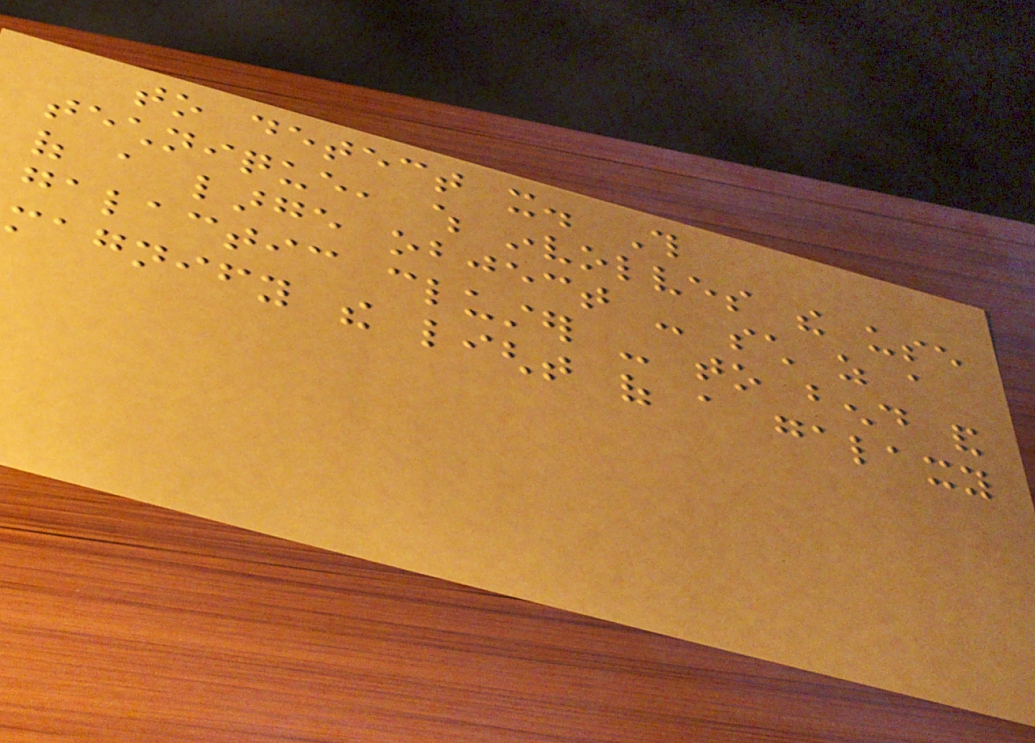to detect it. This
technique, which involves the use
of a large object - such as a
galactic cluster - to bend and
magnify the light of a galaxy
